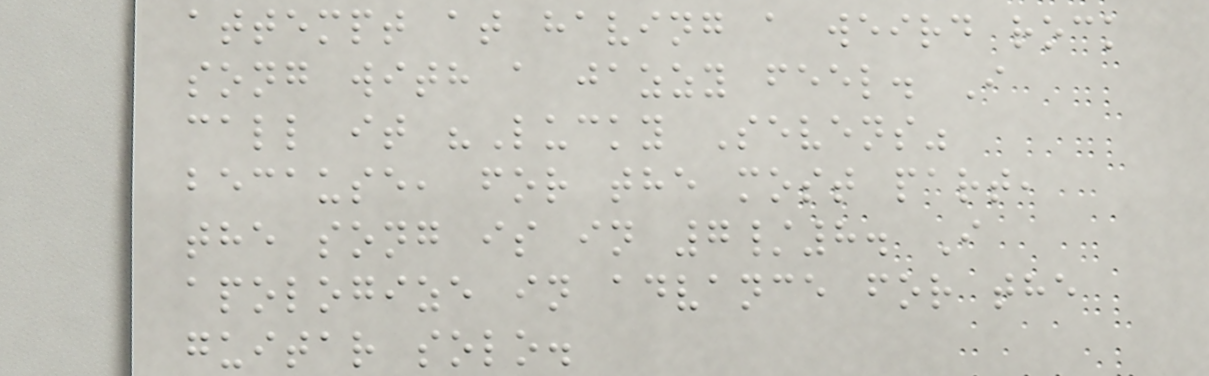attempt at having a weird rock
song with a jazzy feel. I
call it "Lucky Sevens"
because, for the most part,
the song is in 7/8. I
apologize in advance for the
guitar solo.
